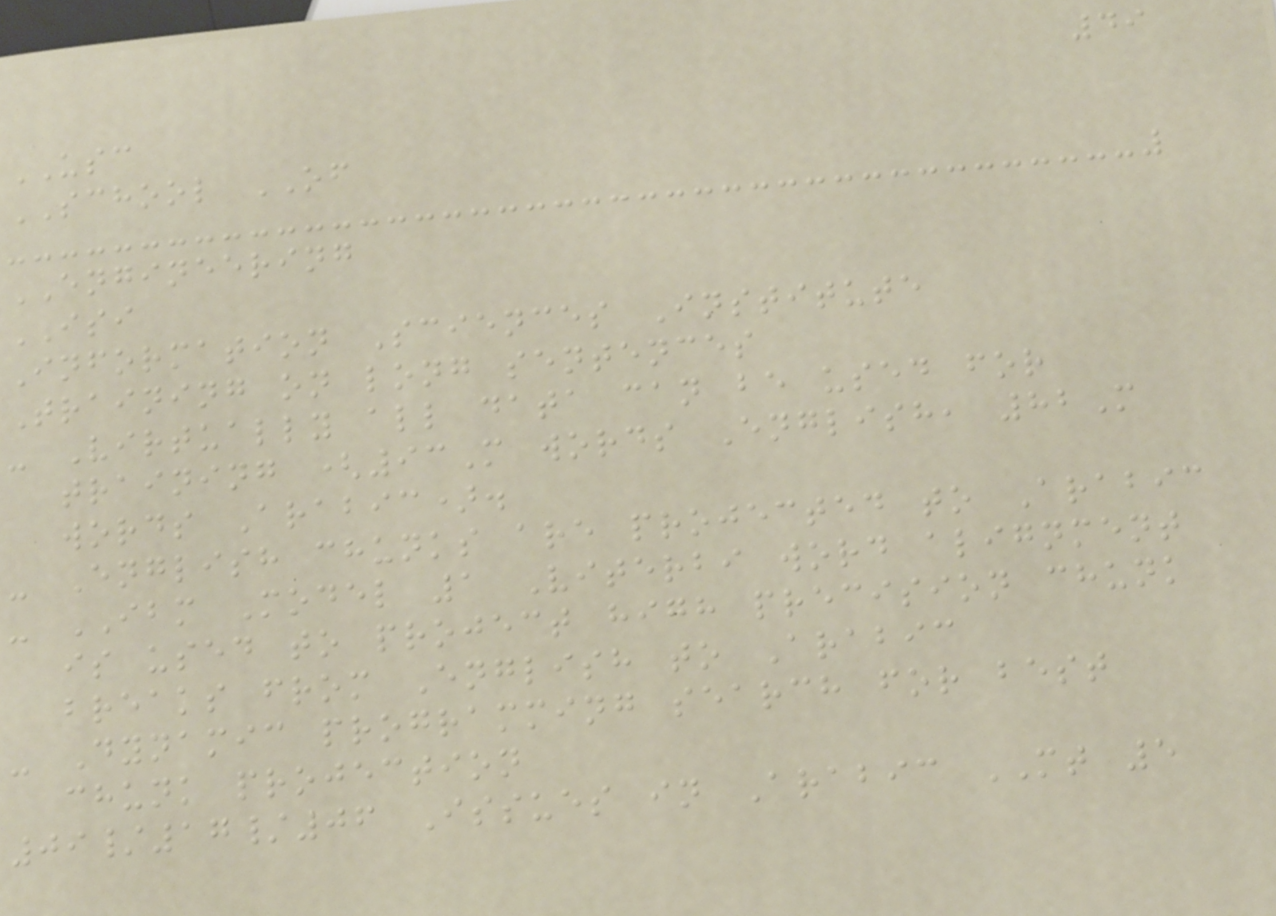49
USC
SCHOOL OF
ENGINEERING
ISI
Information Sciences Institute
Training on long sentences
- Virtually all data can be used for
training (93M words English, 82M
words Arabic).
- English chunks are projected to Arabic
- IBM Model 1 Viterbi word alignment
is used to project high precision chunk
breaks from English to Arabic
- Dynamic programming search for best
chunk projection
09/17/06 Issues in Arabic MT 5
